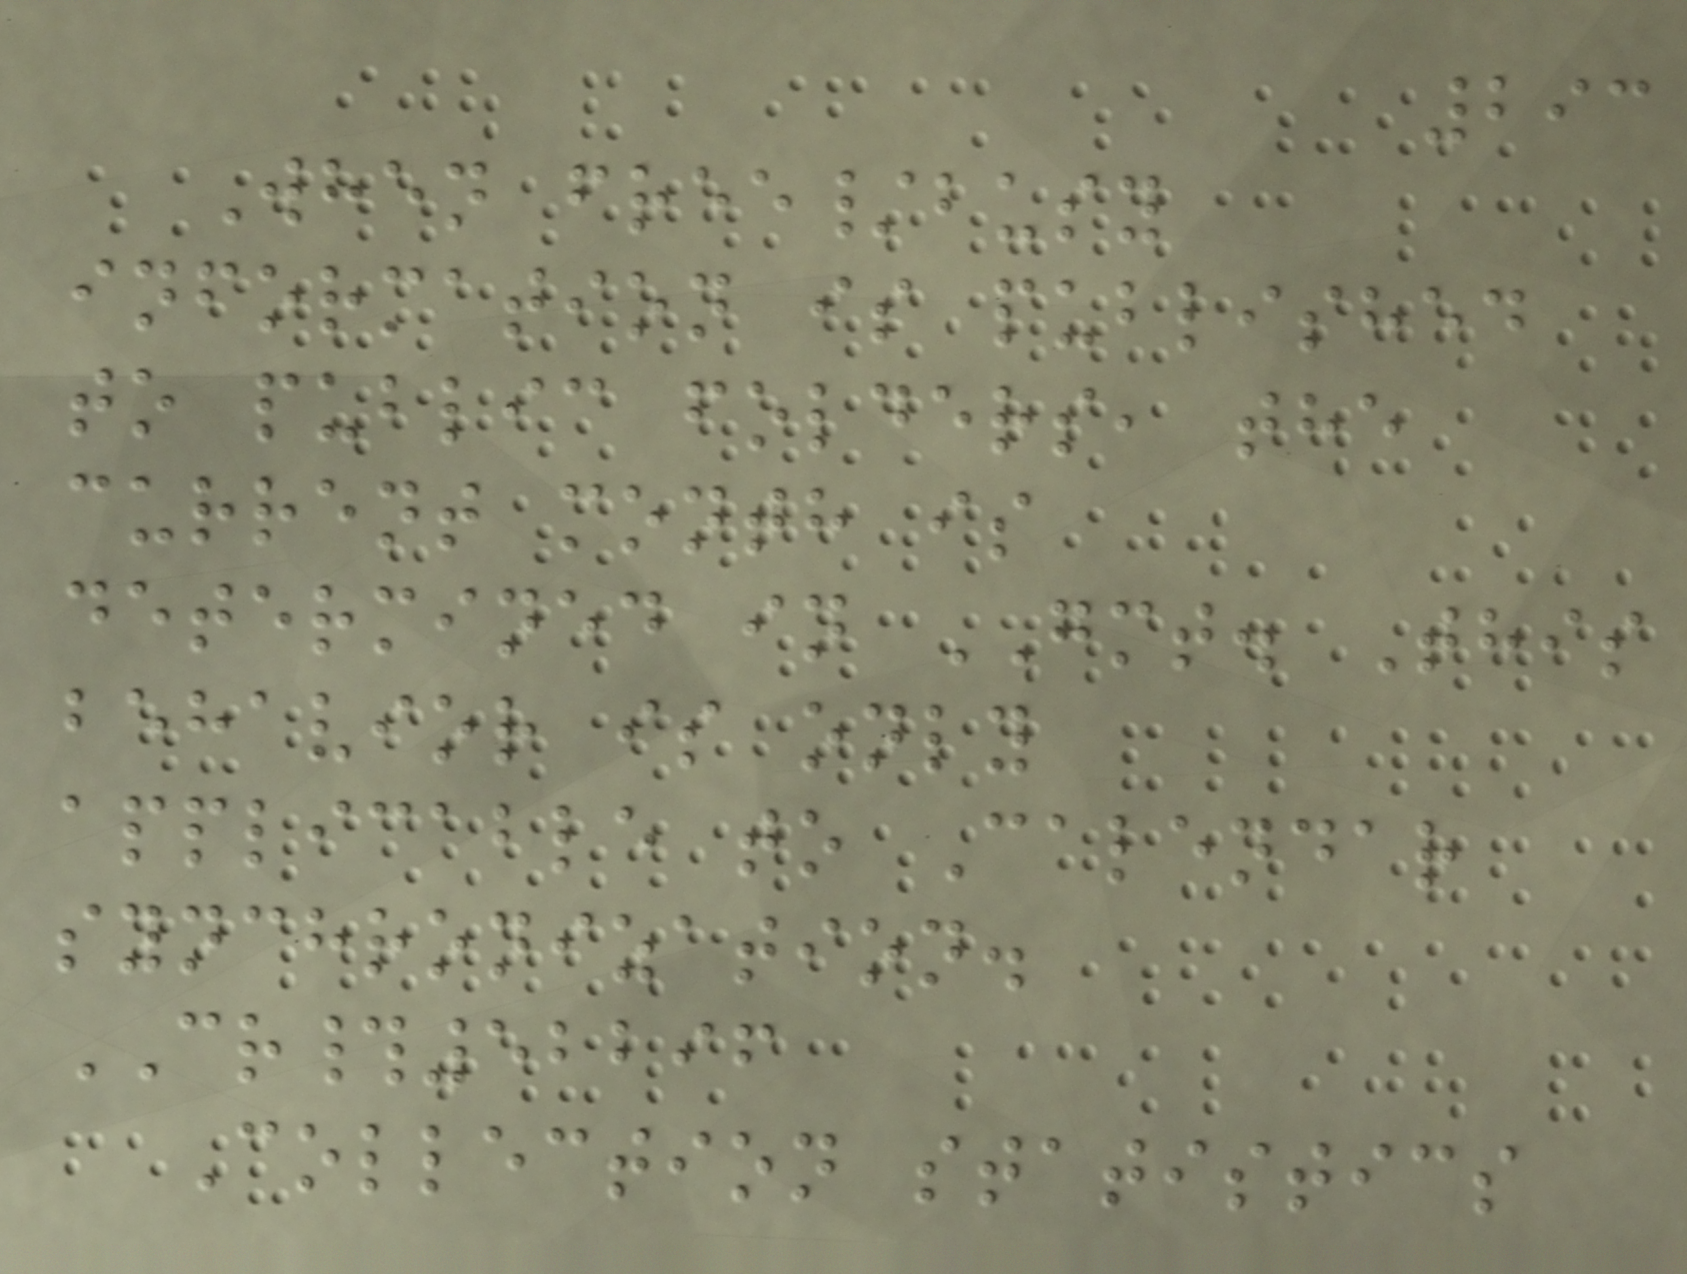293
When free/busy
information is published
to public folders, the
current month is
determined in GMT. This
behavior is only
applicable to Calendar
synchronization.
CR#52296
Collection statistics
